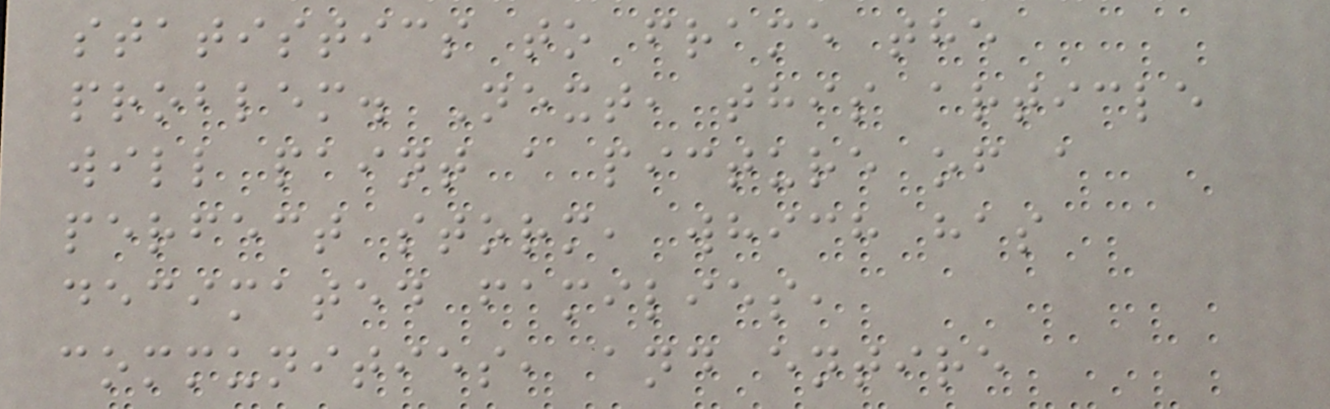statistics to frame the
problem. Next, this article
will paint a picture of a
perfect storm, which has
decimated families,
communities, and entire
